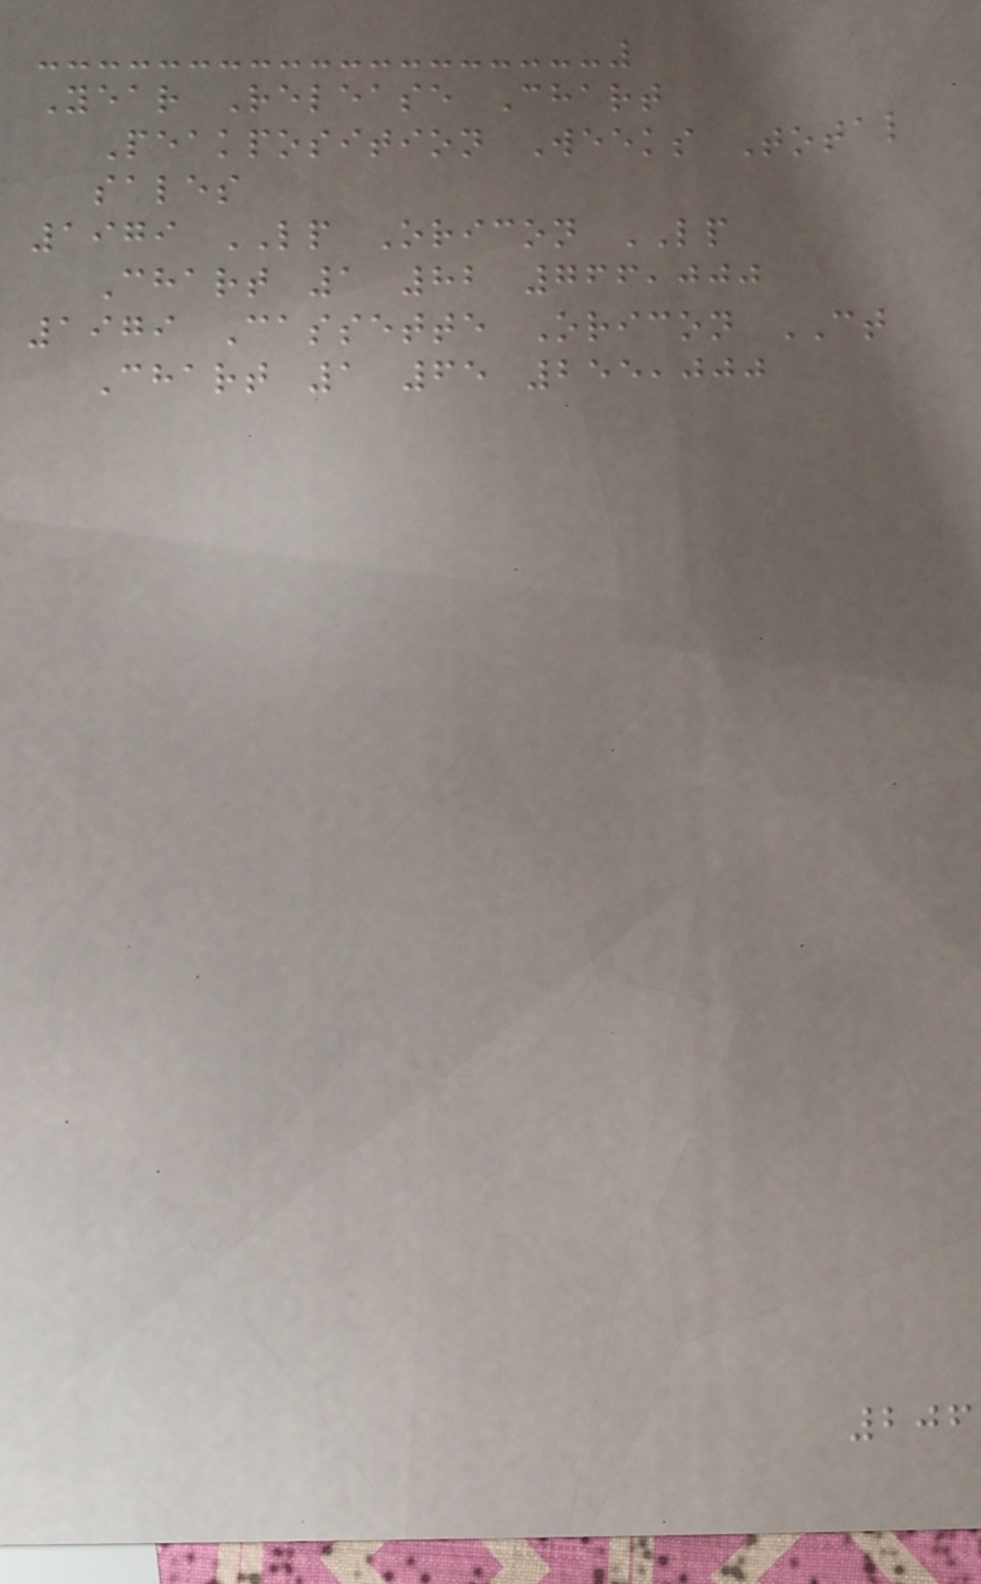Year Release Chart
Peakposition Weeks Total
sales
1979 LP Oricon LP
Chart 1 82 766,000
1979 Cassette Oricon CT
Chart 1 65 255,000
206
